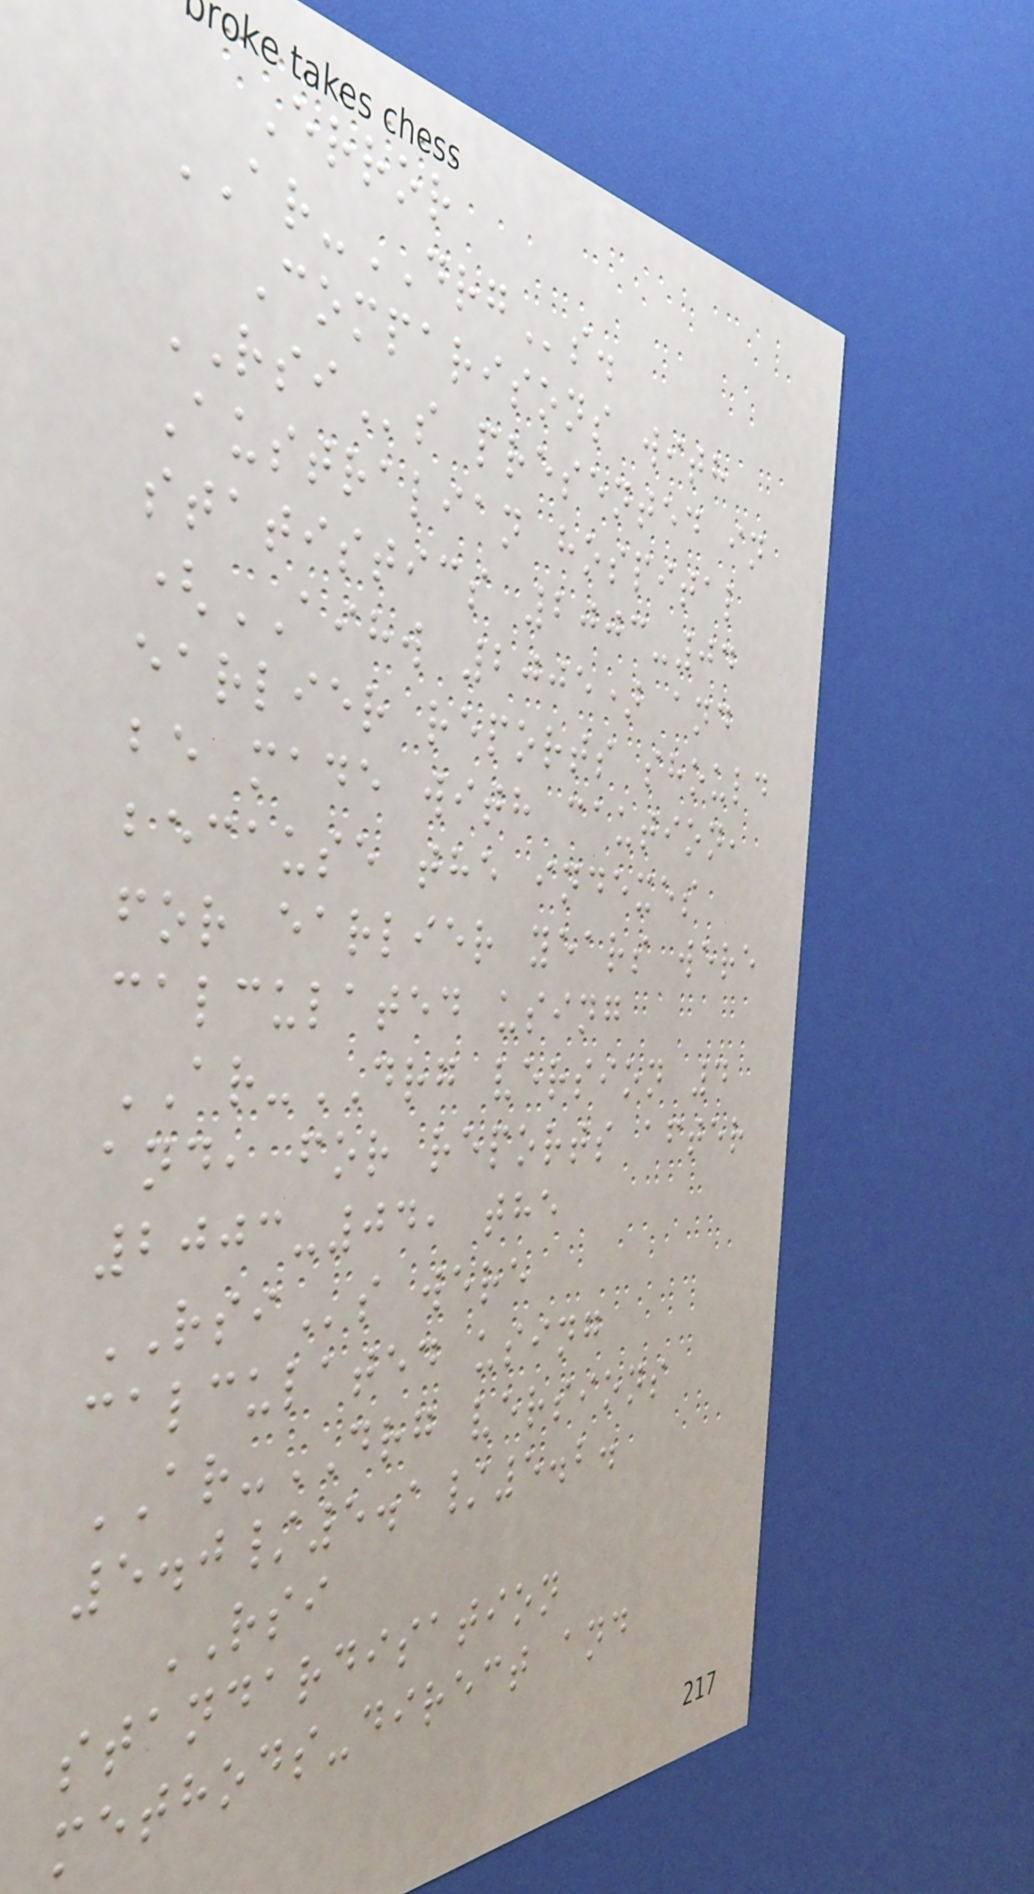Error
AR-DRGs.
Comparisons with
RSIs presented in
Australian hospital
statistics 2003-04
(AIHW 2005) and
earlier reports should
be made with caution,
because the indexes
for earlier years were
calculated using
AR-DRG version 4
and, for reports after
2003-04, the
RSIs were
calculated using
AR-DRG versions
5.0/5.1/5.2.
RSI
standardisation
methods-direct and
